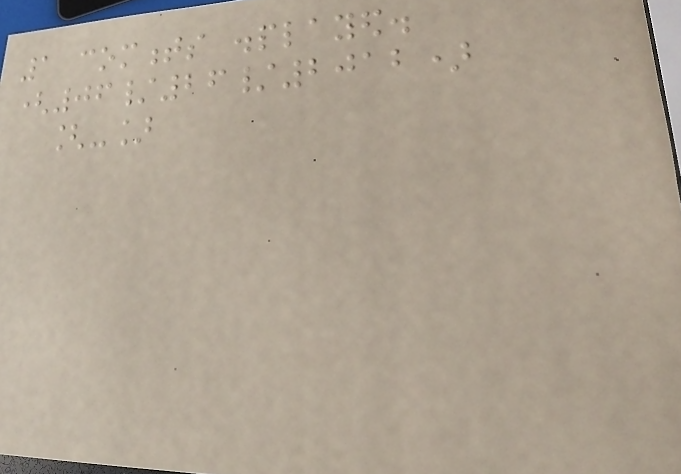1 comments displayed.
(06/26/2012)
[-]
